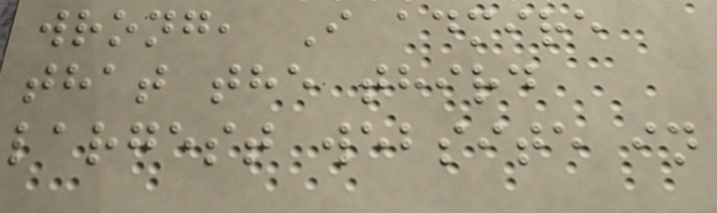wrong, I admire
that the third
largest website in
